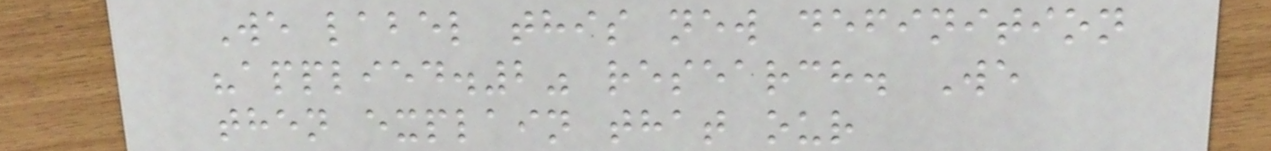We label this new definition
"applied.2" research. We
then explain that our
